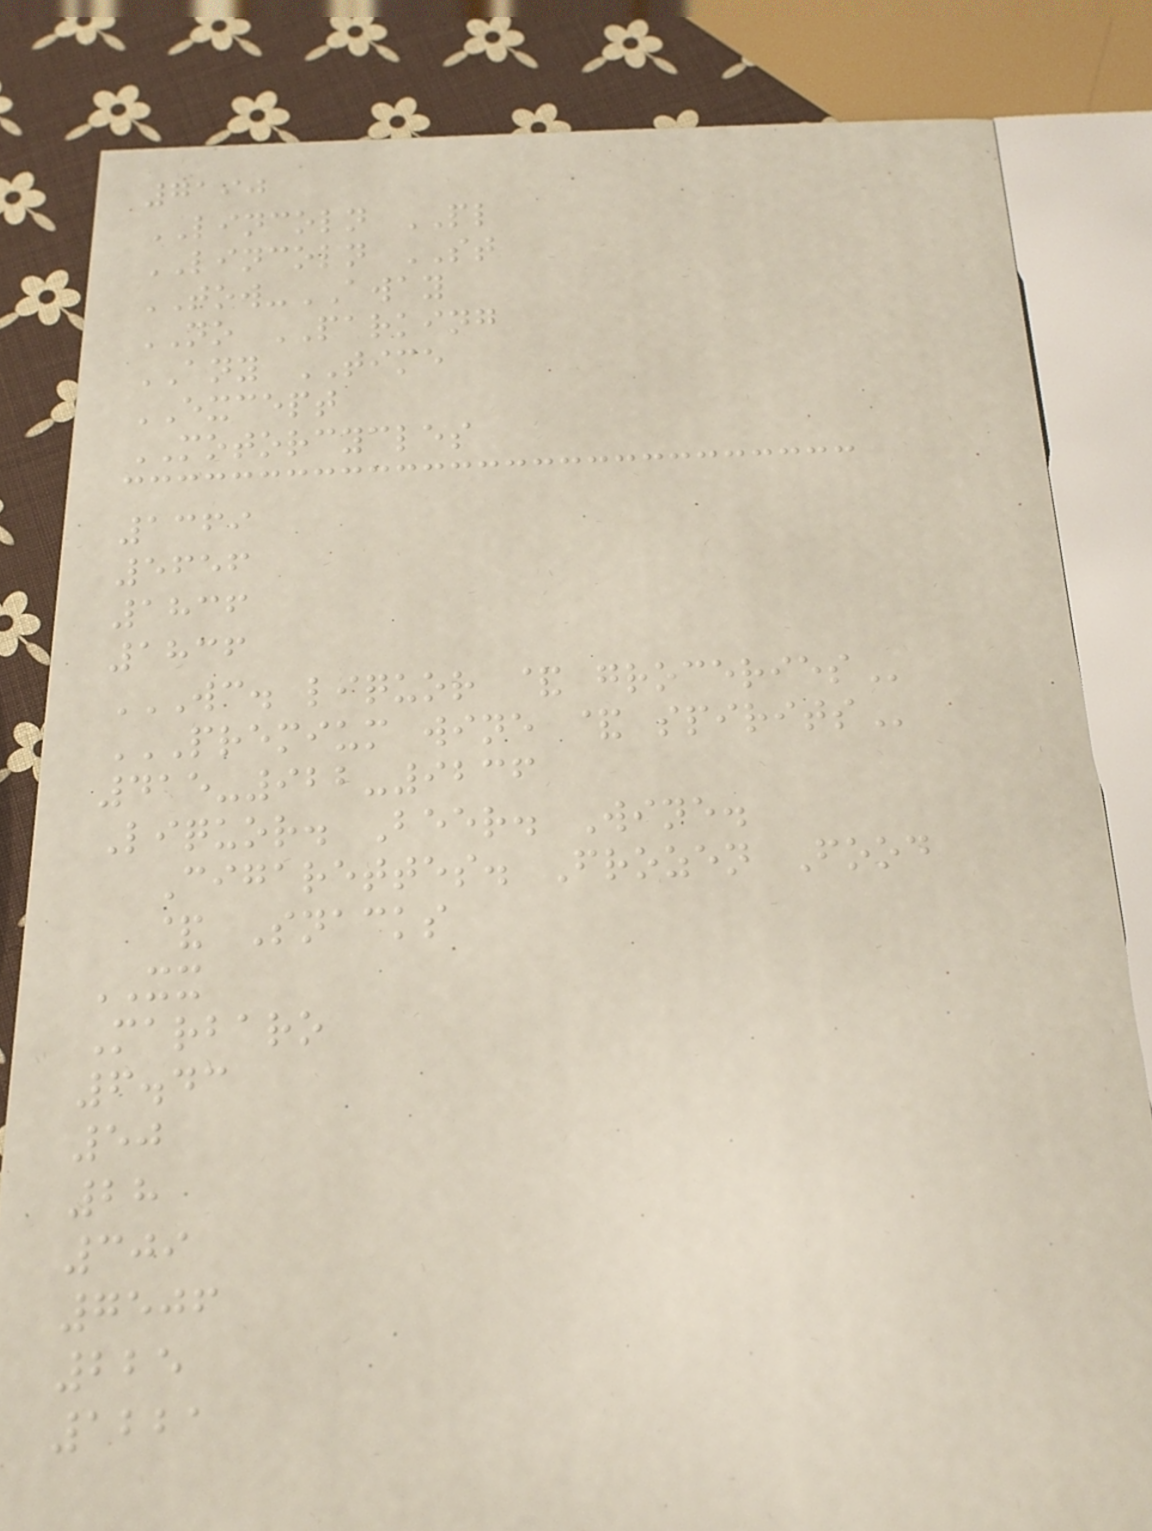7190
LINCOLN PL
LINCOLN ST
TOW-AWAY
NO PARKING
ANY TIME
EXCEPT
MOTORCYCLES
1369
5656
1836
1836
WC. LIQUOR & GROCERIES
PREMIUM WINE & SPIRITS
415-922-9236
Liquor. Beer. Wine.
Cigarettes. Frozen Food
& Snacks
XX
Marbaro
6.43
50
28
309
7506
225
1221
